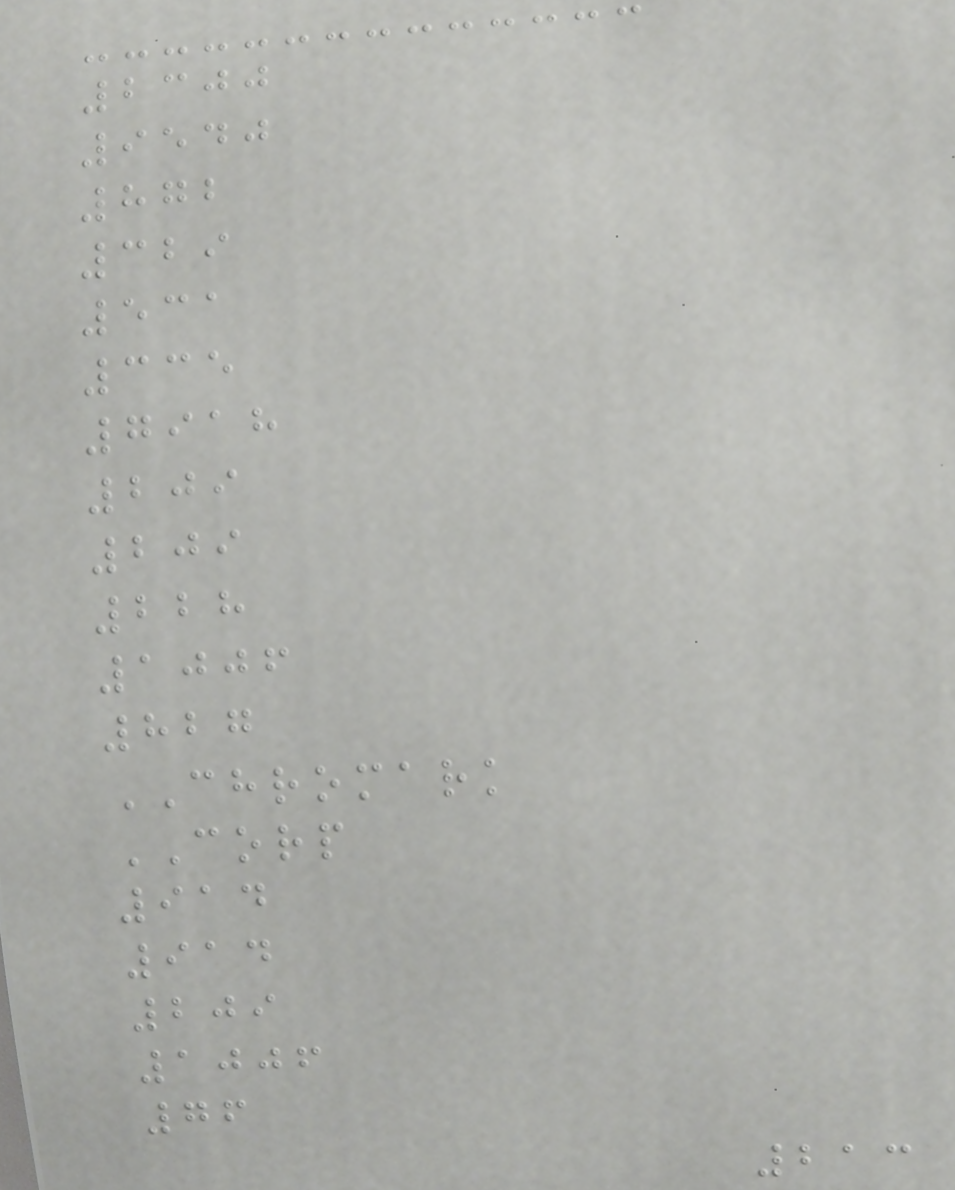2300
9540
872
329
531
335
7918
209
209
228
1006
827
CHROMARK
CORP
914
914
209
1006
76
213
